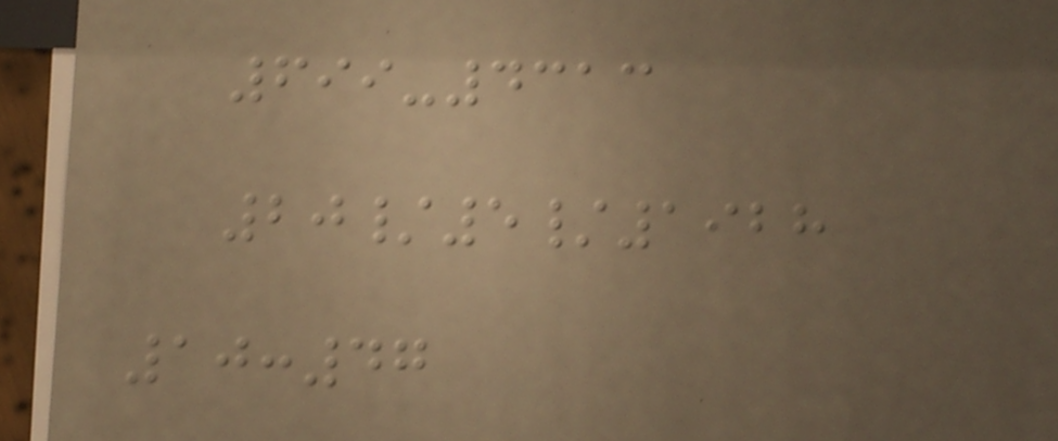699-4313
20/5/1928
10:47
